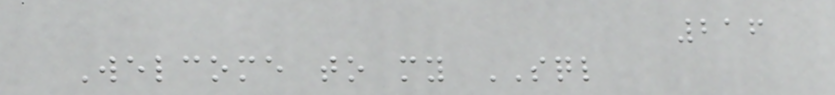216
Welcome to my SQL
